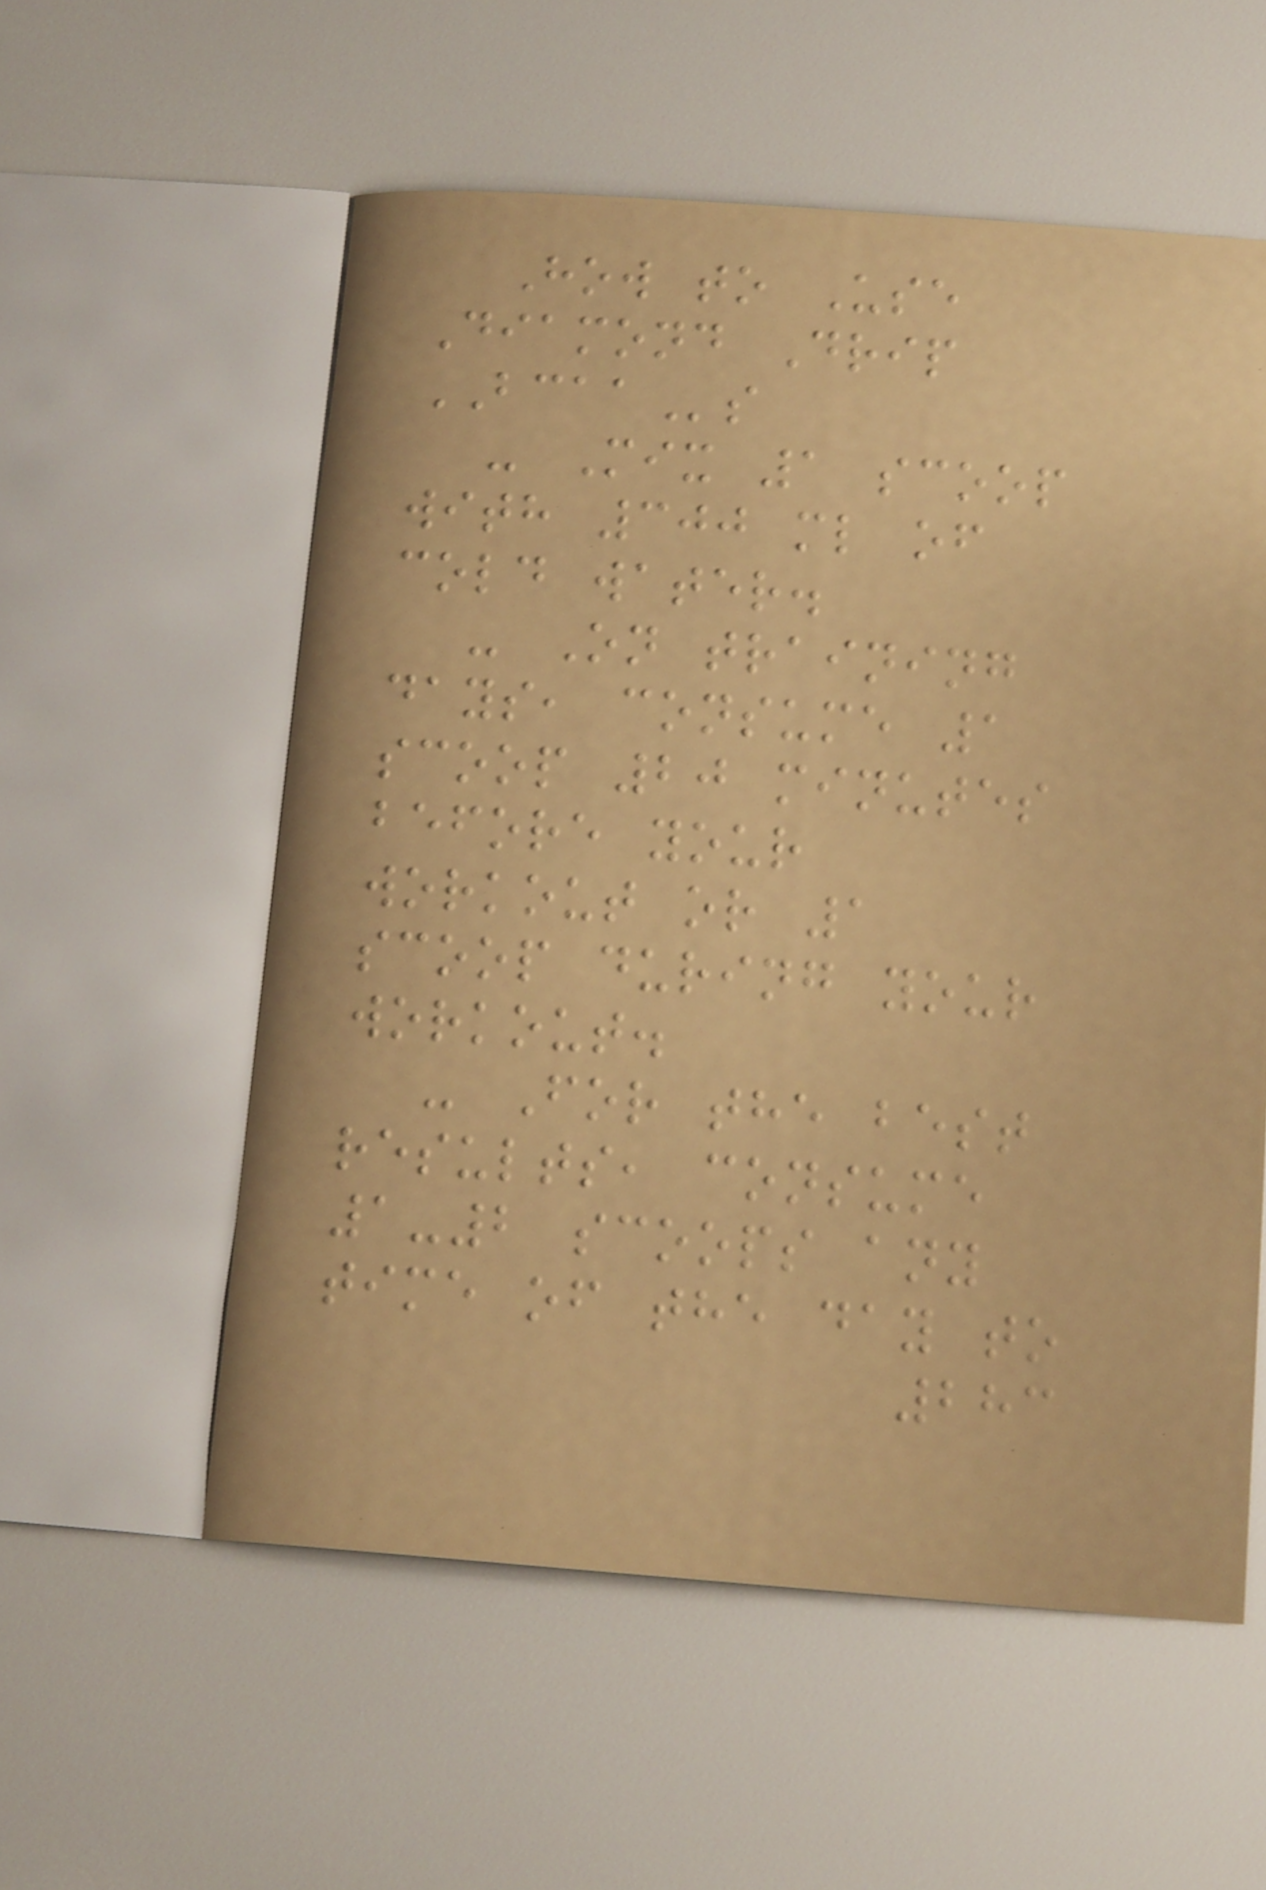How to Use
Diamond Drip
BCAAs
- Mix 1 scoop
with 300 ml of
cold water.
- On training
days, consume 1
scoop 20 minutes
before your
workout or 1
scoop during your
workout.
- For the best
results, consume
1-2 scoops any
time of the day to
283
